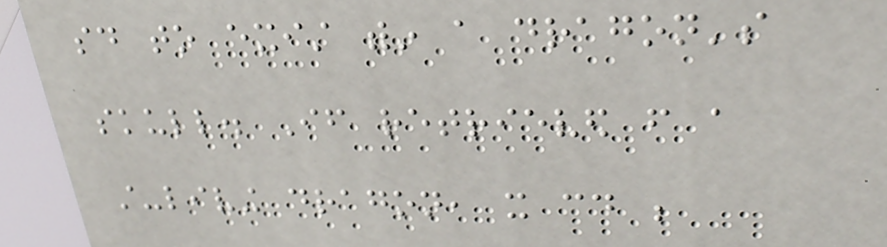said to exist within a dragon's
skull. If retrieved from a
still-living dragon, it could be
